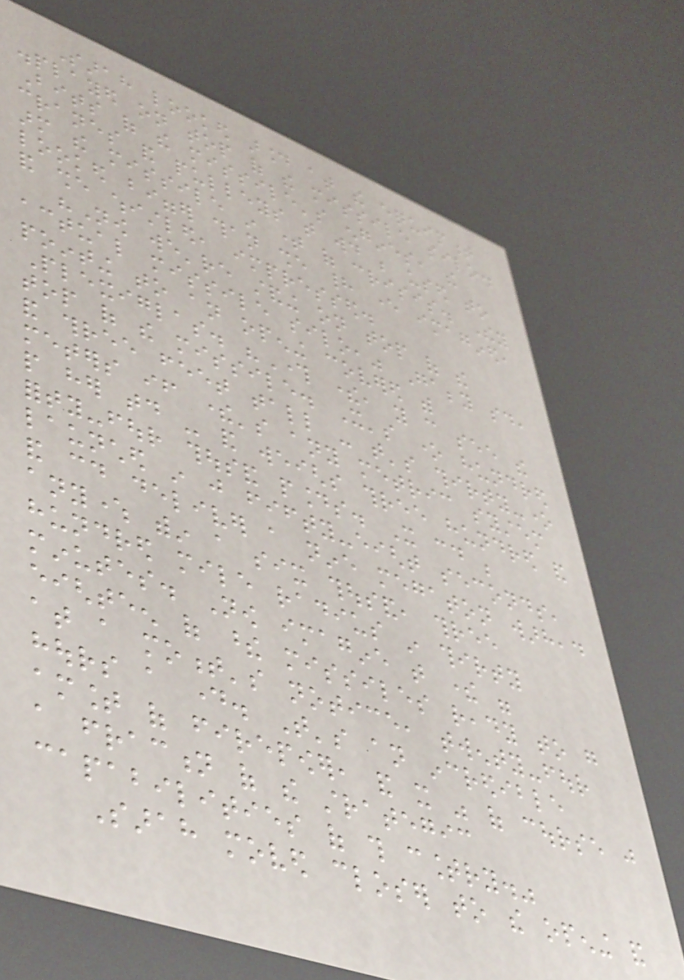Sarah looked around at the equipment
displayed on top of the missile silo.
Bits of the missile's engines, the
cranes and pulleys that would be used to
arm the missile in time of crisis. They
looked bigger than she had ever imagined,
and she whistled, impressed.
"Now we're standing on top of the
actual missile silo," Gabby said,
pointing to an opening covered with
Plexiglas. "Through there, you can see the
top of the missile. It's one hundred
and three feet tall - that's thirty-one
meters if there's any metric system
people her today - and weighs three hundred and
forty-four thousand pounds. It could be
launched in just fifty-eight seconds,
and could deliver a nine megaton warhead
anywhere within a six thousand, three
hundred mile radius in thirty
minutes. Now imagine that there were
eighteen of these missiles ready to go
at a moment's notice, twenty-four
hours a day. That's an incredible
amount of firepower, and it was of course just
a fraction of the strategic
capabilities of this country."
Sarah moved closer to the opening and
